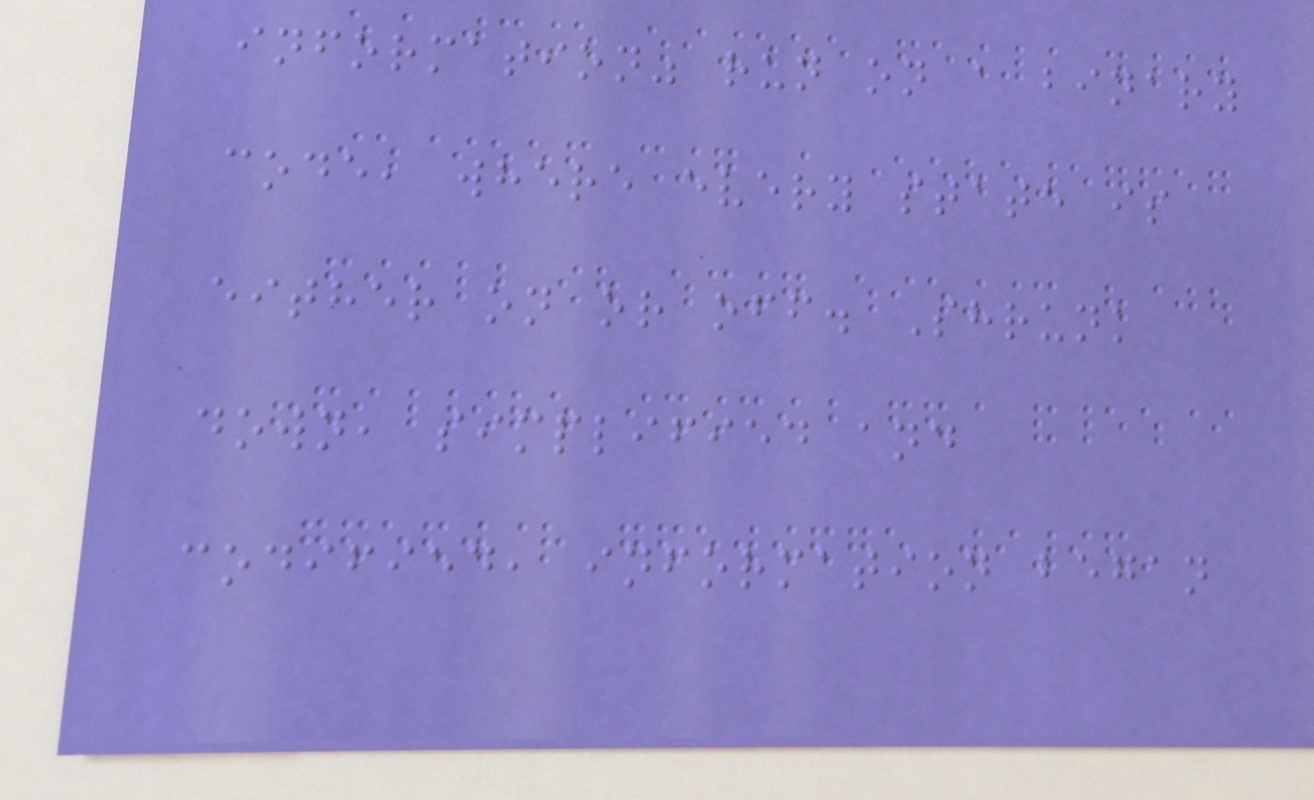information" run on a binary
code, where every state is
either on or off. Shrunk
down, simplified and
codified, information began
